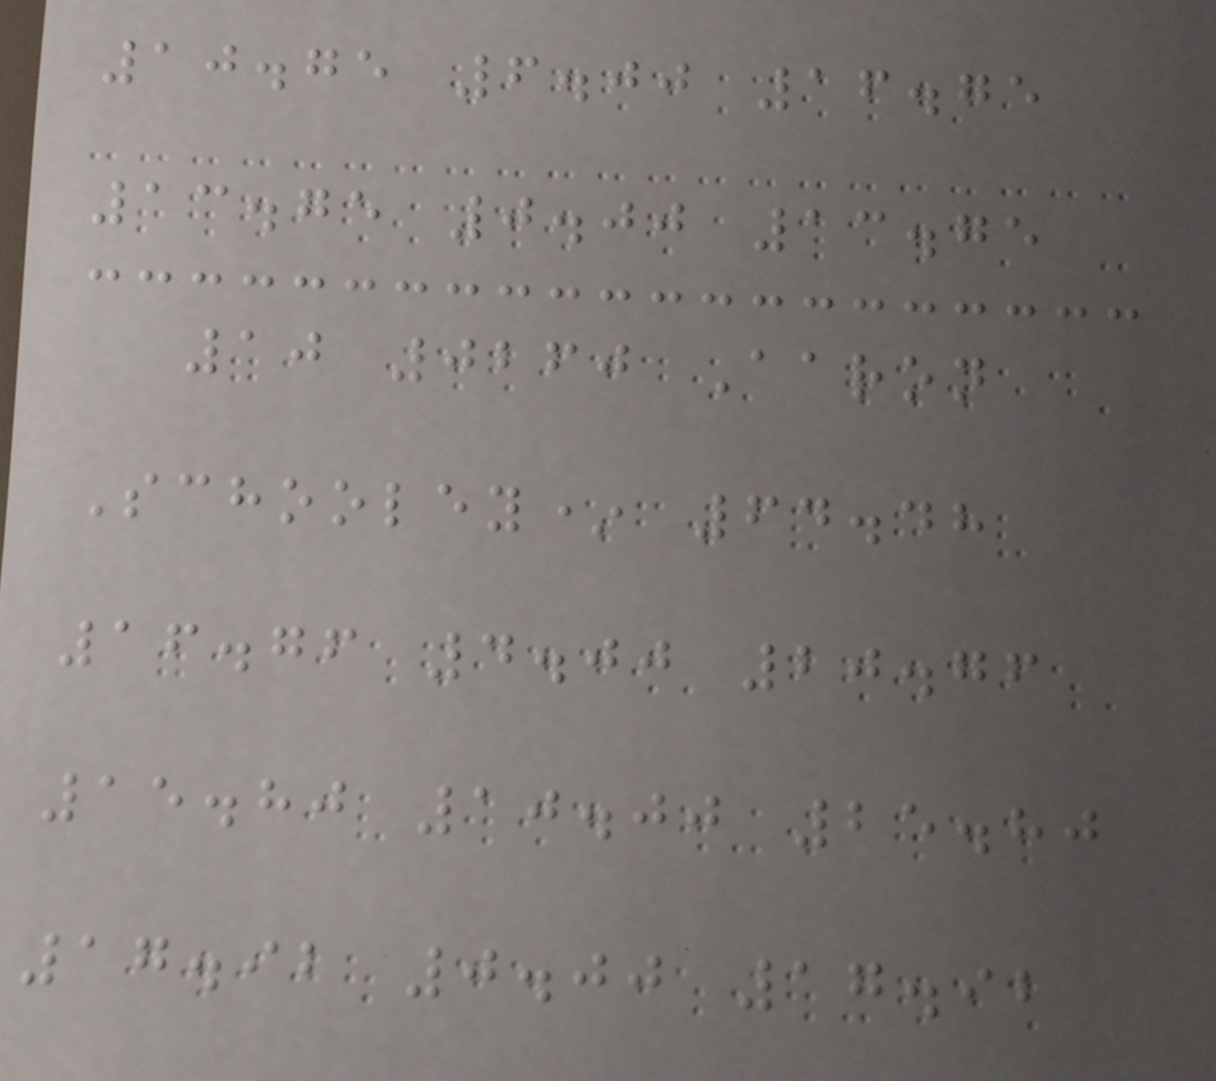10.75 6.00 16.75
13.75 0.00 13.75
10 0260 Aaron
Schooley* 64.48
16.76 4.00 20.76
15.80 10.00 25.80
17.92 0.00 17.92
